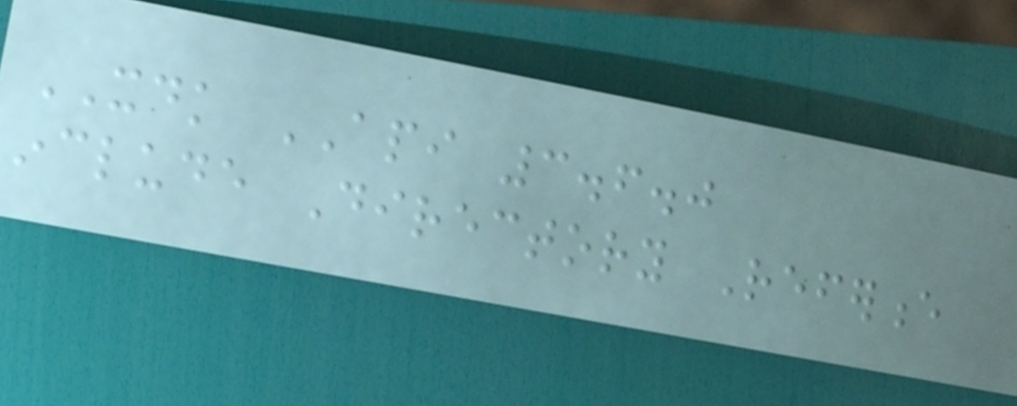XDK API 3.6.0
include Directory Reference
